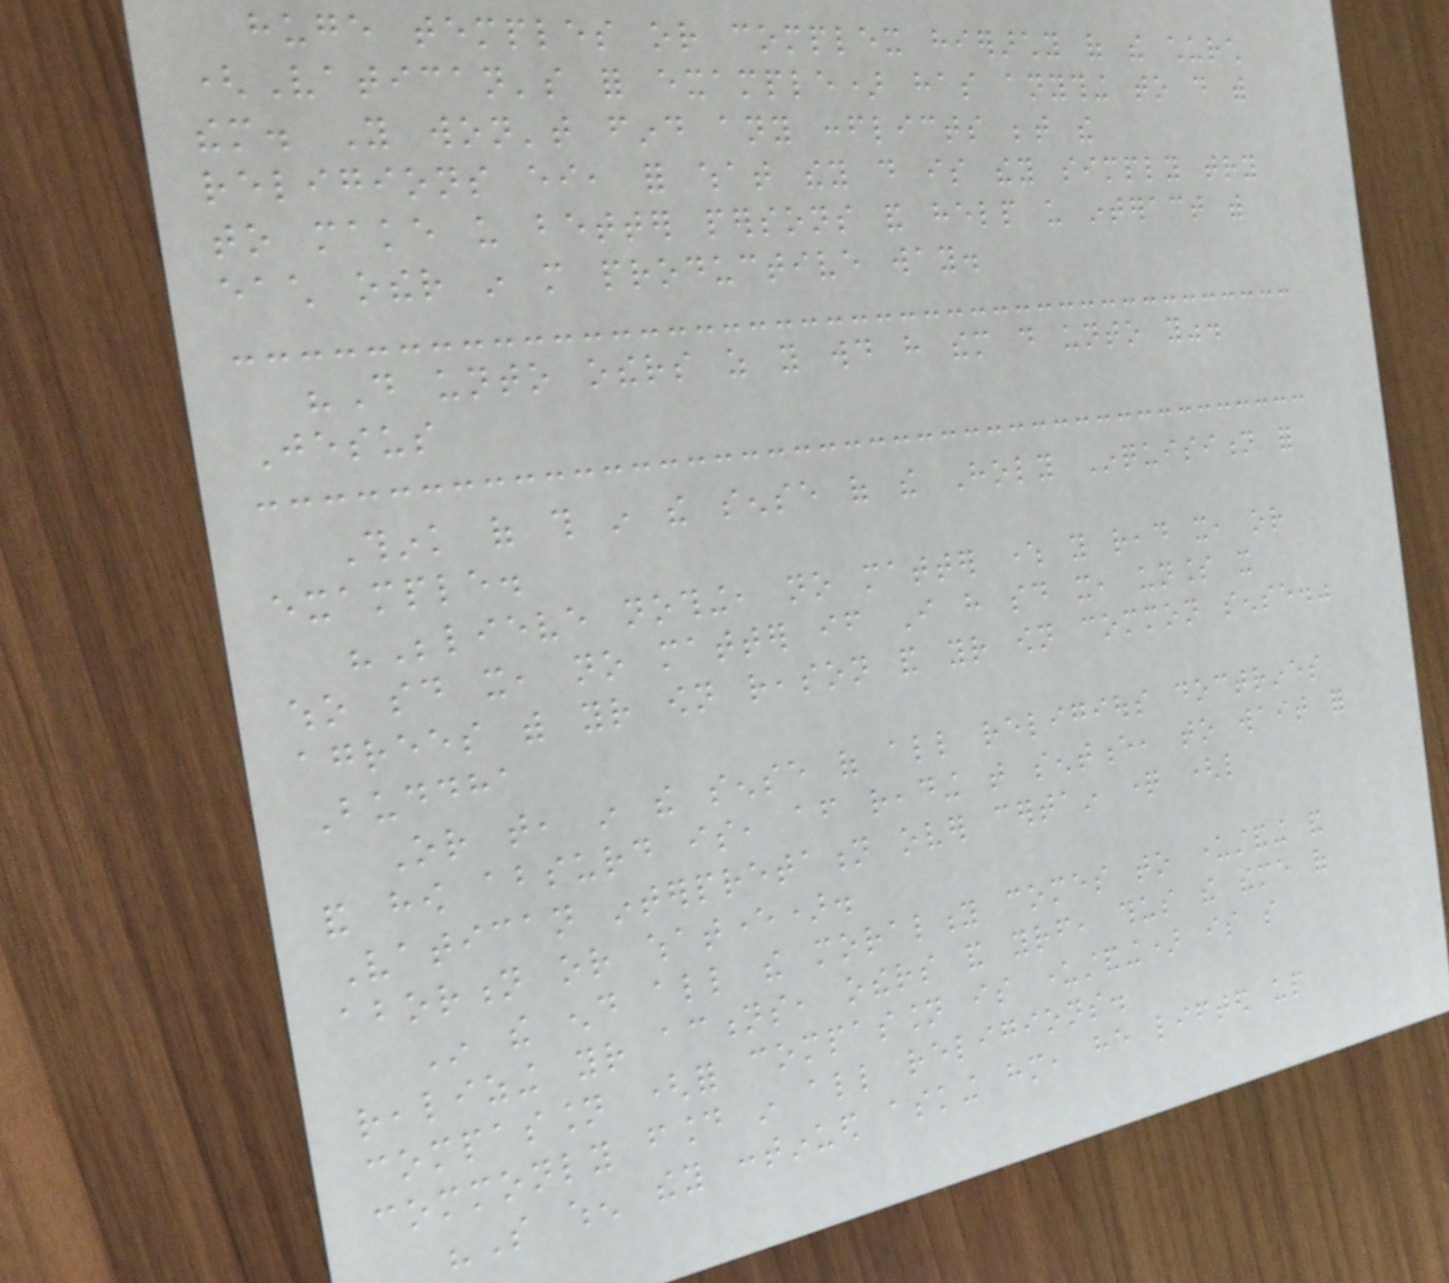huge temples or complex hierarchy of the church
(Vatican's for example) has anything to do with
them. You won't find any conflicts between the
religions either, for what they do is they simply try
to make us better persons and help us interact with
each other in more productive way.
"Do unto others as you would have them do unto you".
Jesus
Think of this in the sense of the Holy Inquisition for
example.
"Believe nothing, no matter where you read it, or
who said it, no matter if I have said it, unless it
agrees with your own reason and your own common sense."
Buddha
Or that, in the sense of all religious doctrines
and how absurd is, after reading that sentence, to wait for
Vatican interpretation over certain question (like
abortion or whatever).
In the end all the morality comes to understanding and
realizing your actions, others and yourself, thus the theme of
compassion (for compassion is understanding) is so
commonly found in all religions.
"So when they continued asking him, he lifted up
